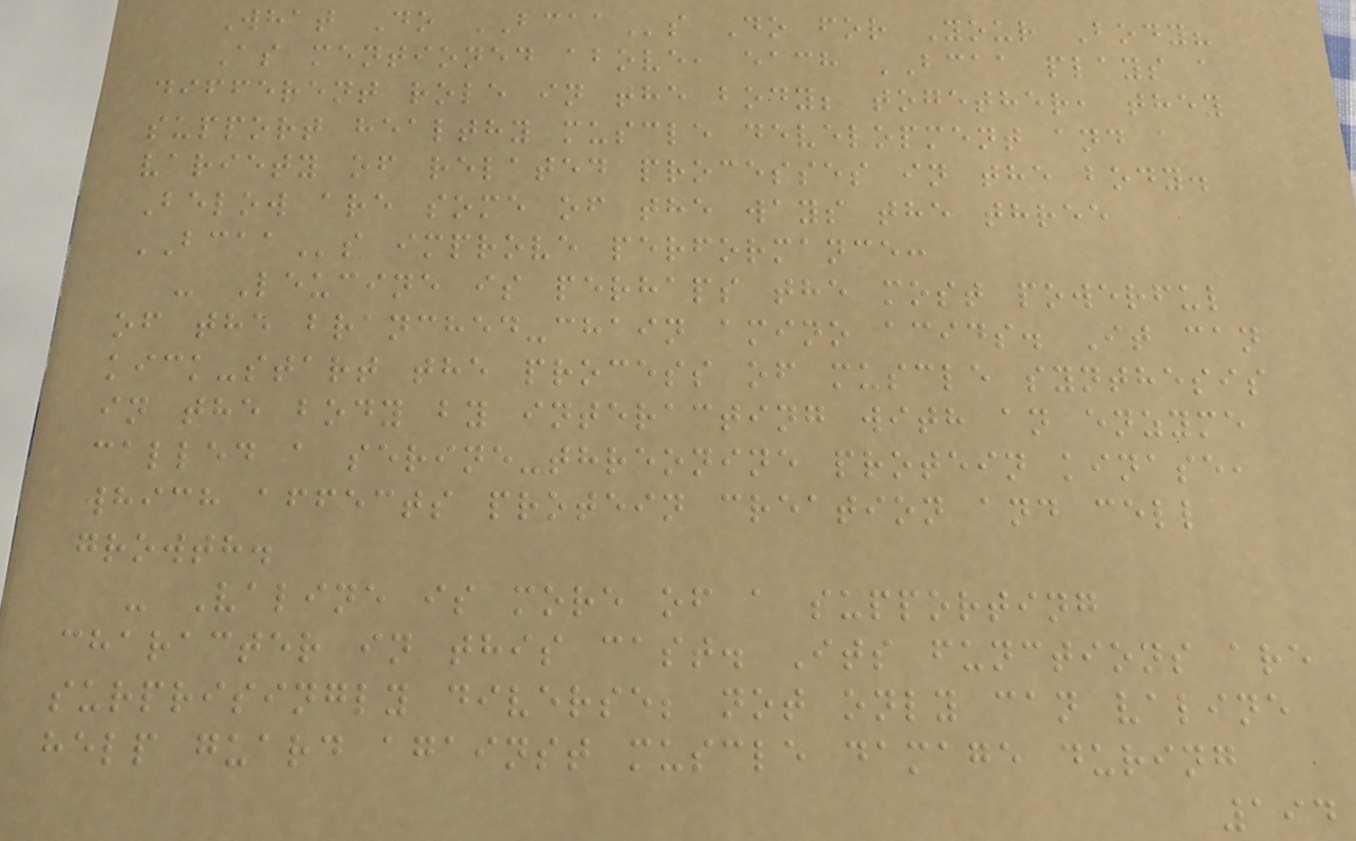What Do BCAAs Do for Your Body?
As mentioned above, each BCAA plays a
different role in the body; together, they
support healthy muscle development and a
variety of related processes in the body.
Below are some of the ways the three
BCAAs improve performance:
- Leucine is perhaps the most powerful
of the branched-chain amino acids. It can
kick-start the process of muscle synthesis
in the body by interacting with an enzyme
called a serine-threonine protein kinase,
which affects protein creation and cell
growth.
- Valine is more of a supporting
character in this cast. Its functions are
surprisingly diverse; not only can valine
help guard against muscle damage during
194
